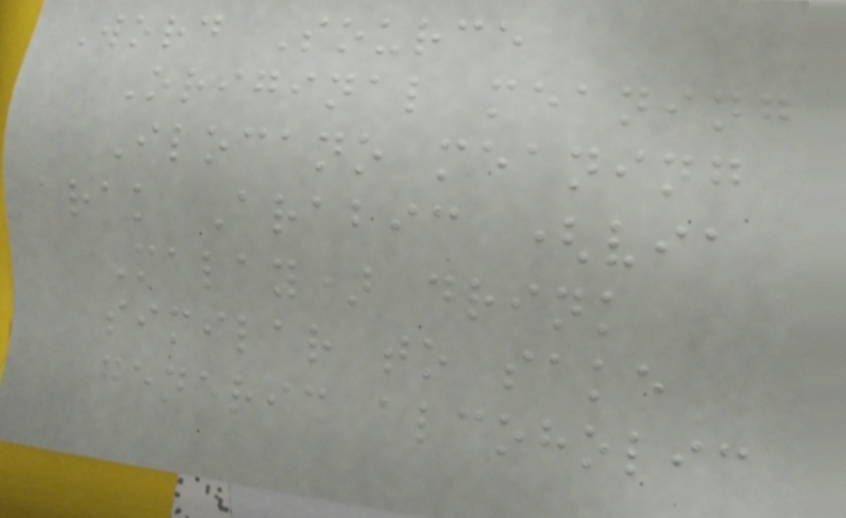Word Source
Original meaning
Ilocano meaning
arak Arabic (via
Malay) drink
similar to sake
generic alcoholic
